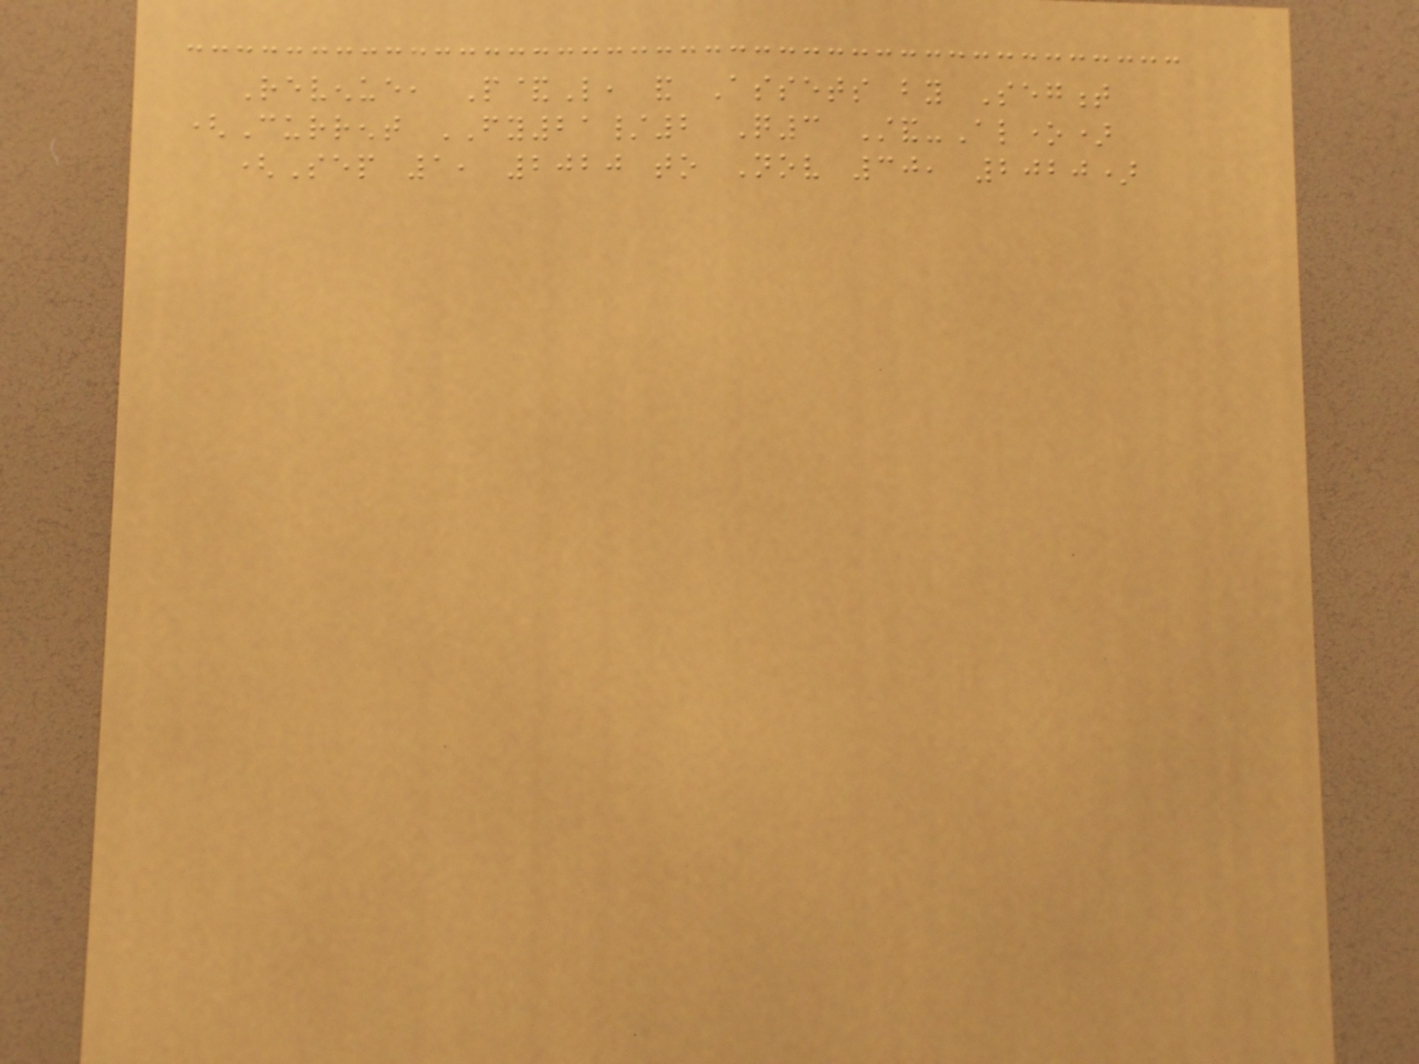Revenue, P&L, and Assets by Segment
(Current FY21/2 Q3 Stand-Alone)
(Sep 1, 2020 to Nov 30, 2020)
